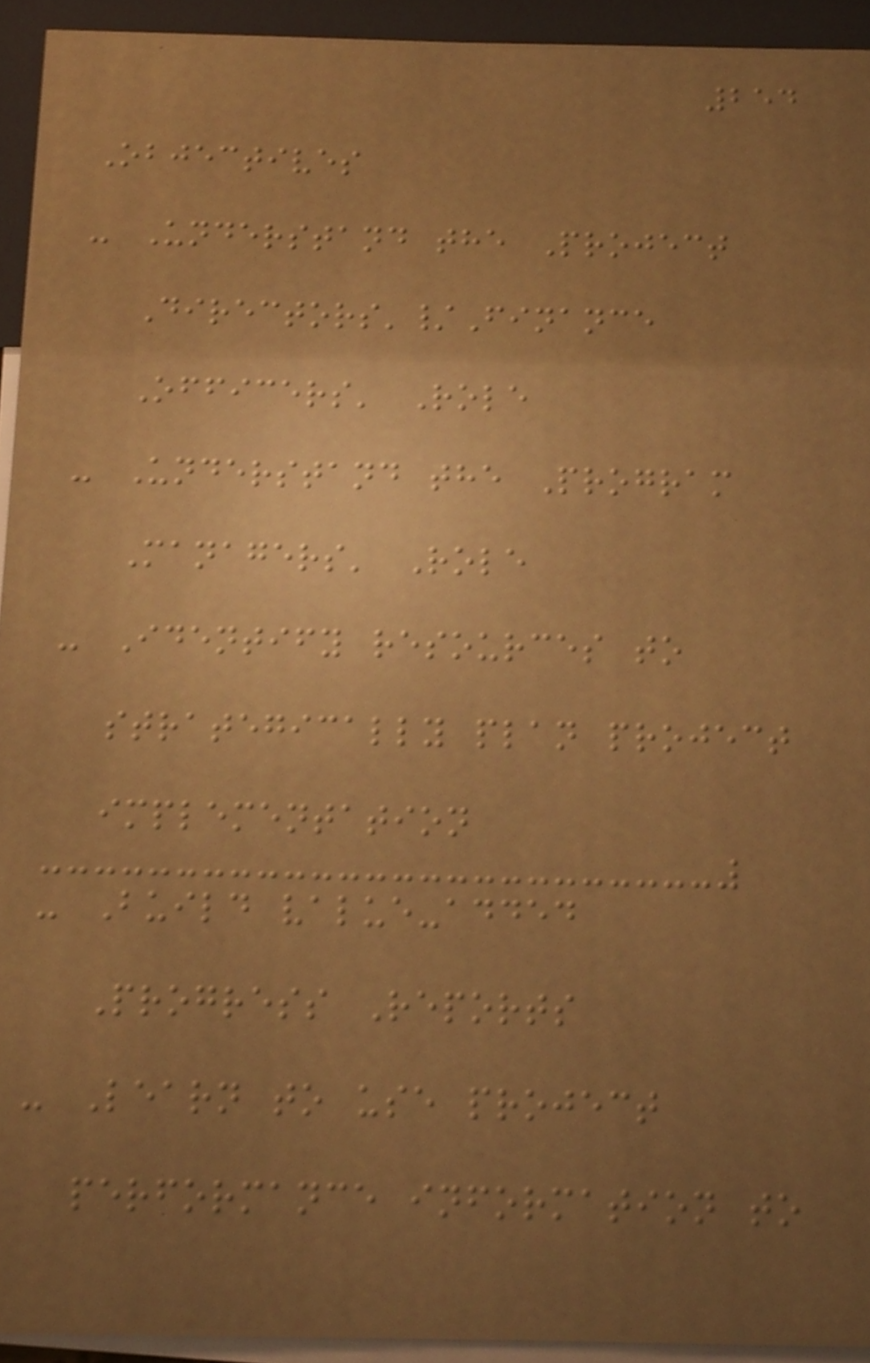254
Objectives
- Understand the Project
Directors'/Finance
Officers' Role
- Understand the Program
Managers' Role
- Identify resources to
strategically plan project
implementation
- Build value-added
Progress Reports
- Learn to use project
performance information to
